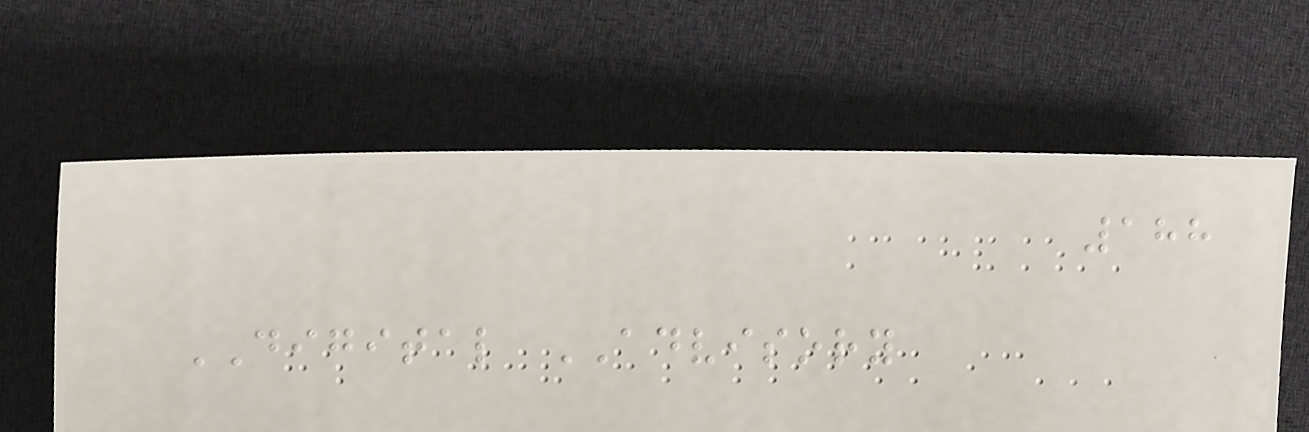188
DIGITAL ADVISORY
